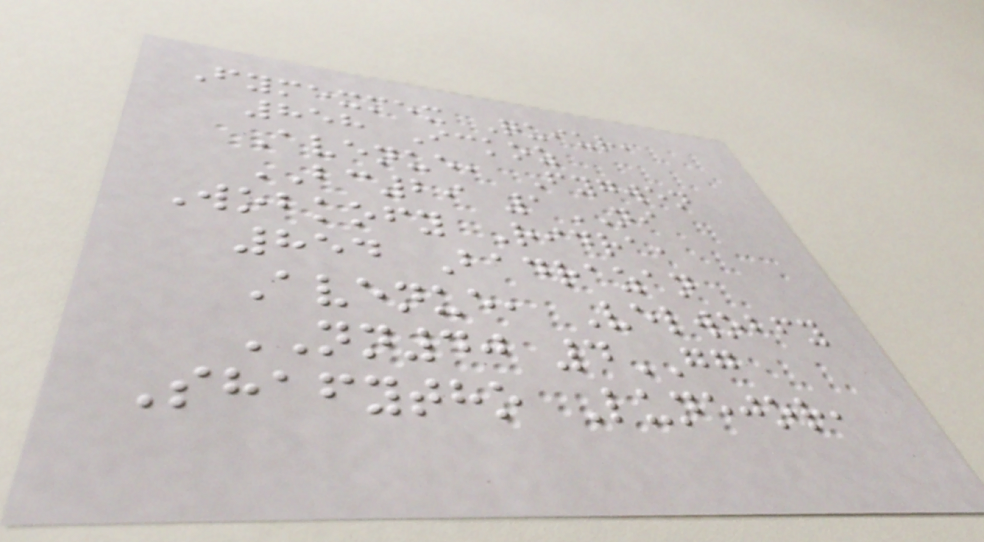Fymexmex Quiur,
858 Ickoz
Avenue, Fygwen
BC29 1NI
Wobkofy Ridra,
854 Badrazan
Avenue, Velwobfy
NN40 4GG
Shafytho Lunejor,
